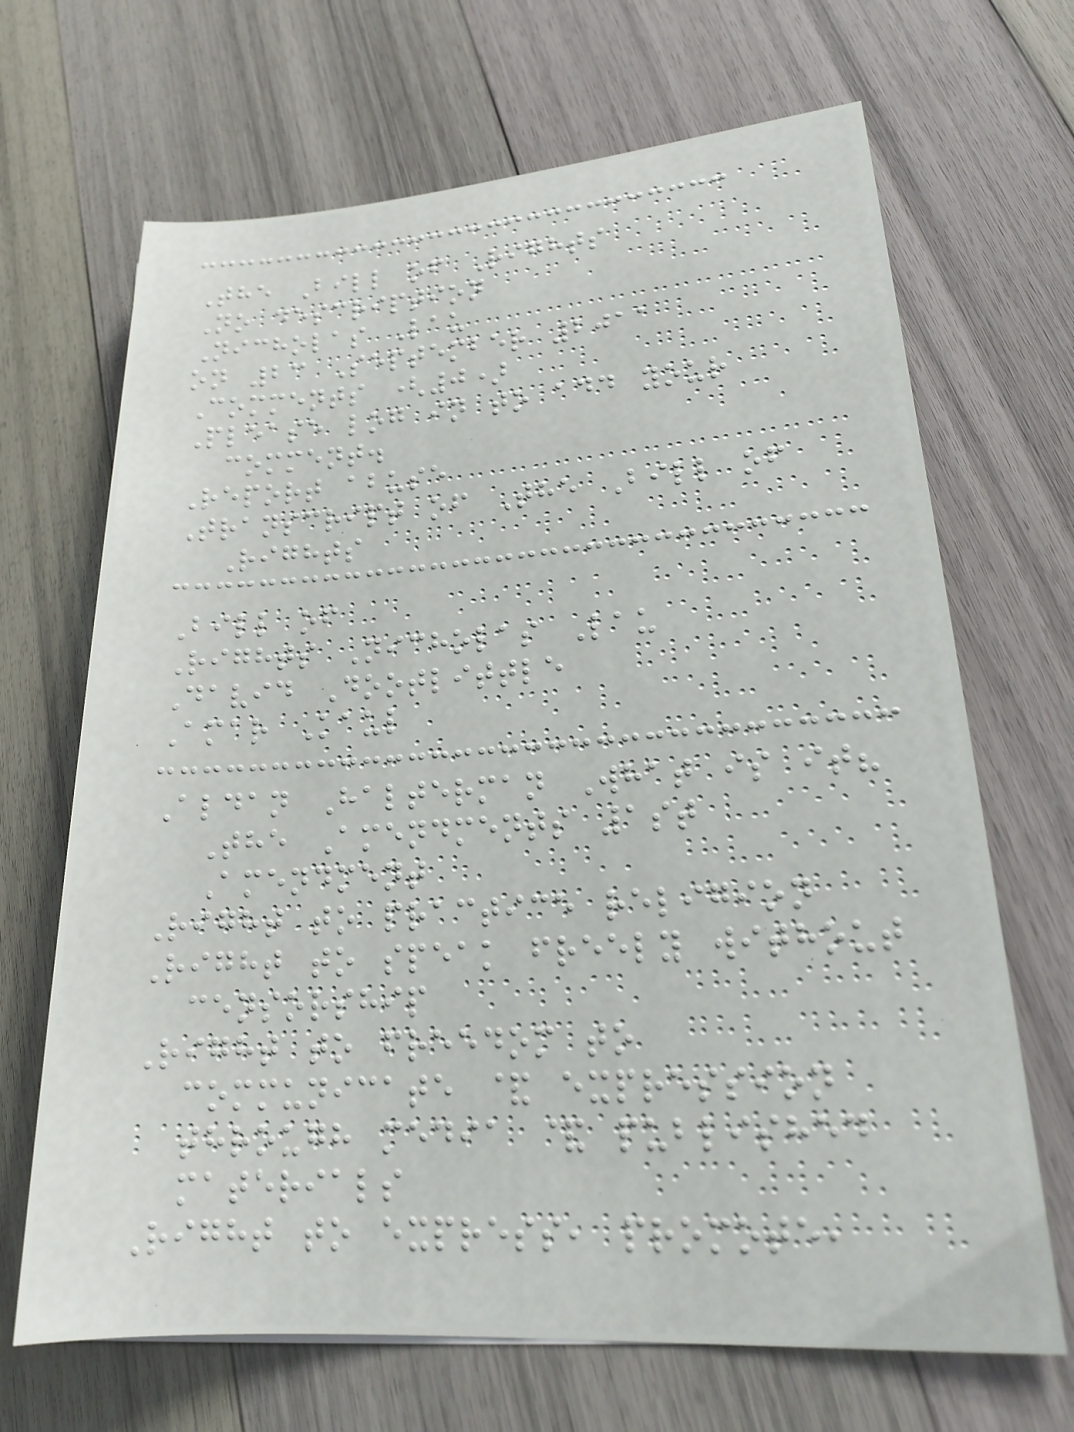The Bill of Rights
No description
Nicholas Lau
on 23 September 2011
Comments (0)
Please log in to add your
comment.
Report abuse
Transcript of The Bill of
Rights
Bill of
Rights Nicholas Lau
David Dootlittle
Amar Kaul
Aldan Halterman What is it?
The Amendments 1st
Amendment
Right to practice religion
Right to speak freely without
censorship
Right to freedom to
communicate & expression
through media & published
materials
Right to express, promote,
